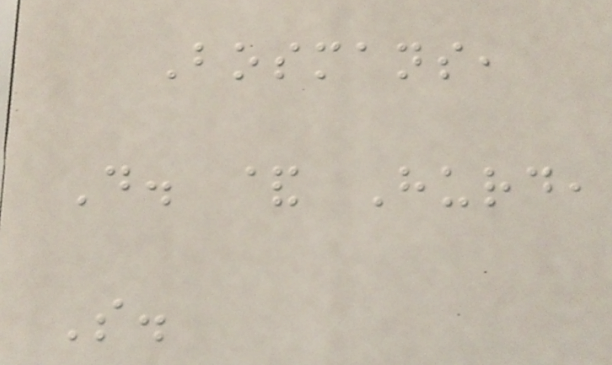Bosmans,
D. & Hurd,
S.
